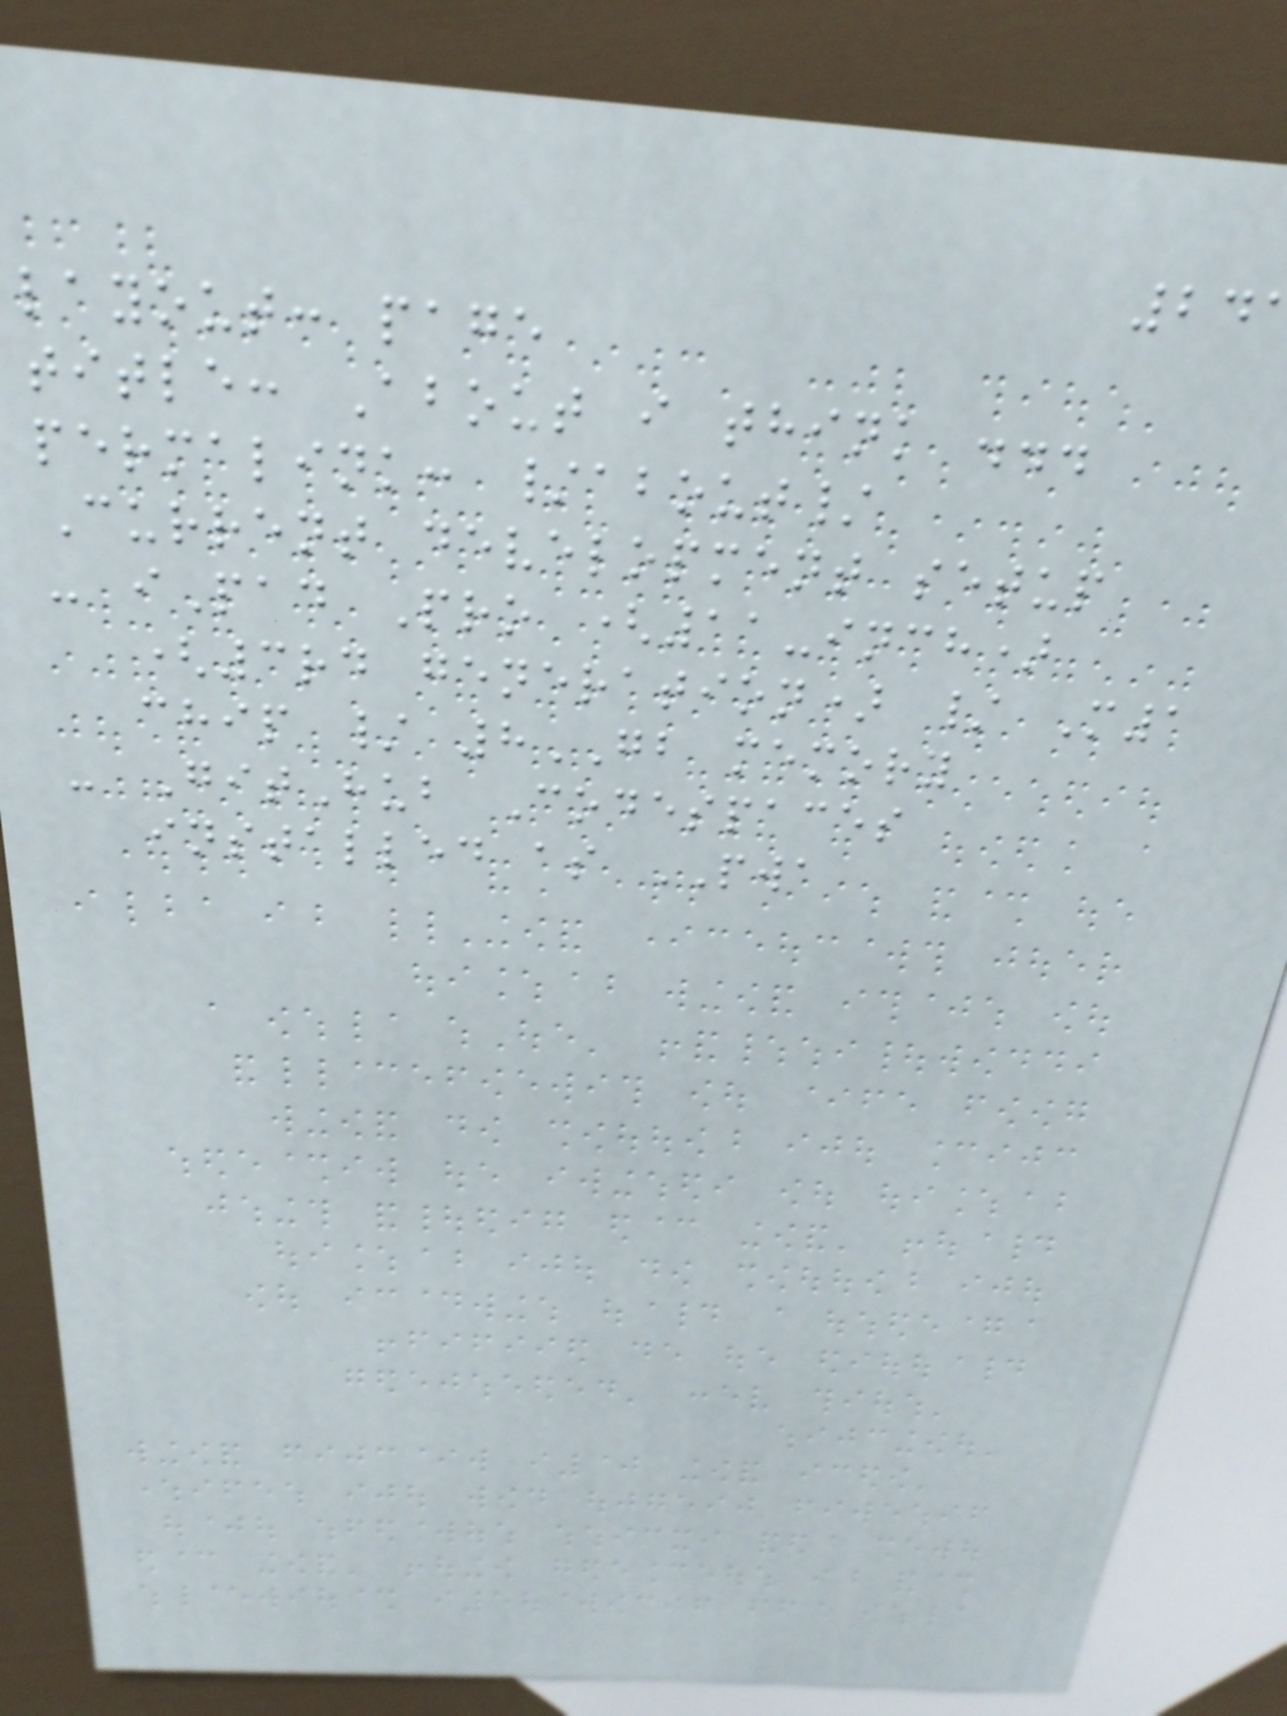layout: page
title: About i think ...
permalink: /about/
Current development setup
- iPad Pro (11-inch)
(3rd generation) / M1
chip / 8GB memory
- GitHub Codespaces
installed as PWA
